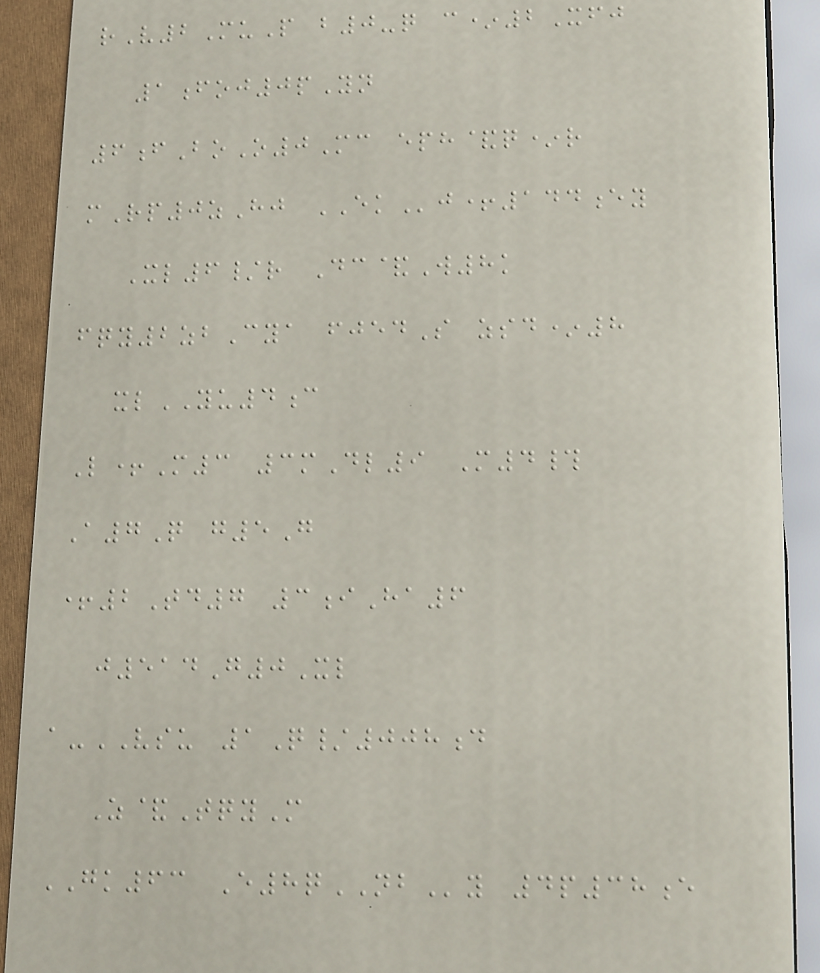rV2MuP b0-q c*2Xfj
1foj0pYn
6fBoO0Mc eph&q*r
mRp0zHj EKj+144ey
Xl6/r Dc&W8k
fqy2zbCya fjedS zsd*8
xlYU4c
L+M3 3mDl9 M4#
A7Q g5G
+2Td7 3iHa6
j514G0Xl
a-VSU 1Q/008d
Z&TqyM
GK63 E8qNBy 4p38e
